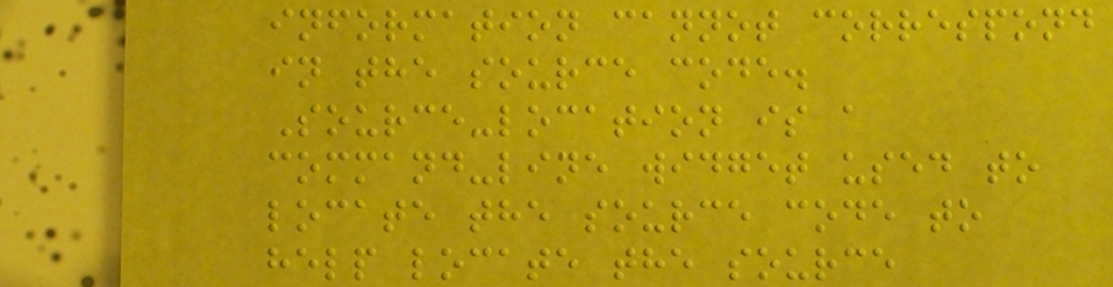information cannot correspond
in the source code.
Source-location is a
command-line widget used to
locate the source code to
help locate the source
